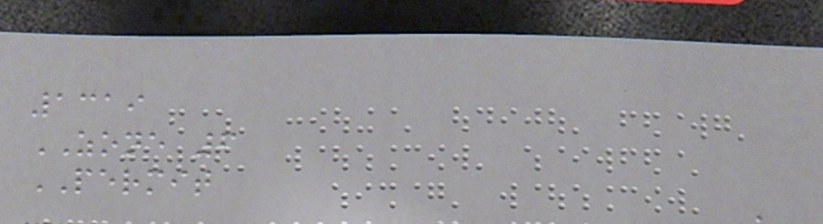1319
ZONE 6
PERMIT
